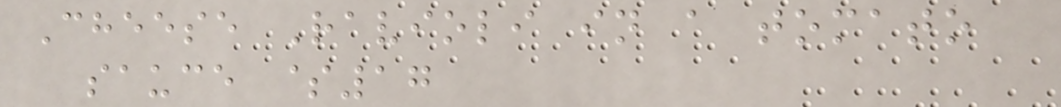Cheese Ravioli in a tomato
sauce $17
